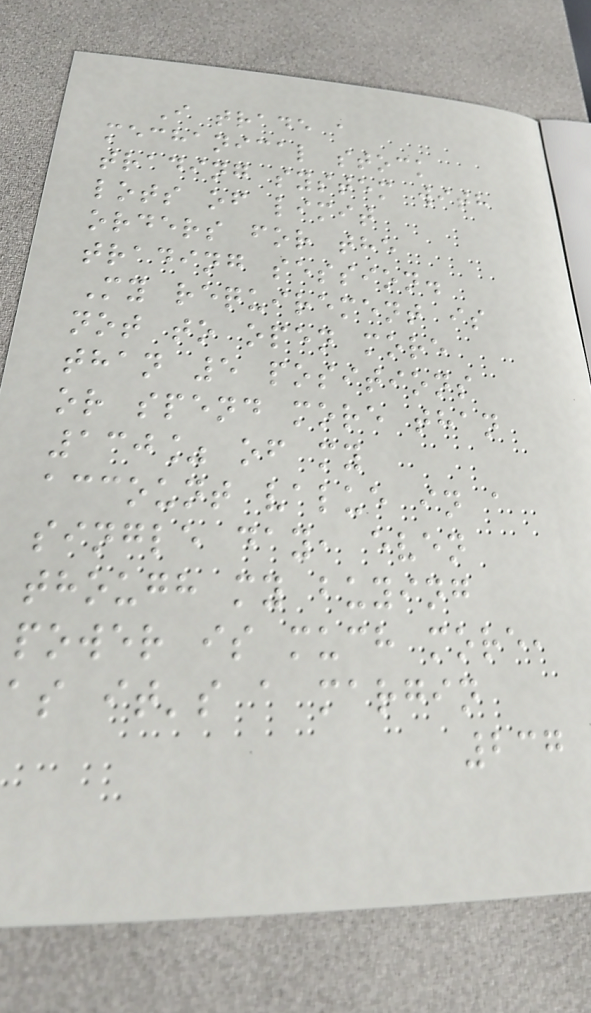I trade a
mechanical stock
trading system with
lots of limit
orders for the
trading session.
My requirement is
not to open more
than 5 positions
or spend more than
130% of my
account value in a
single day, even
though my buying
power is much more,
as it's a margin
237
